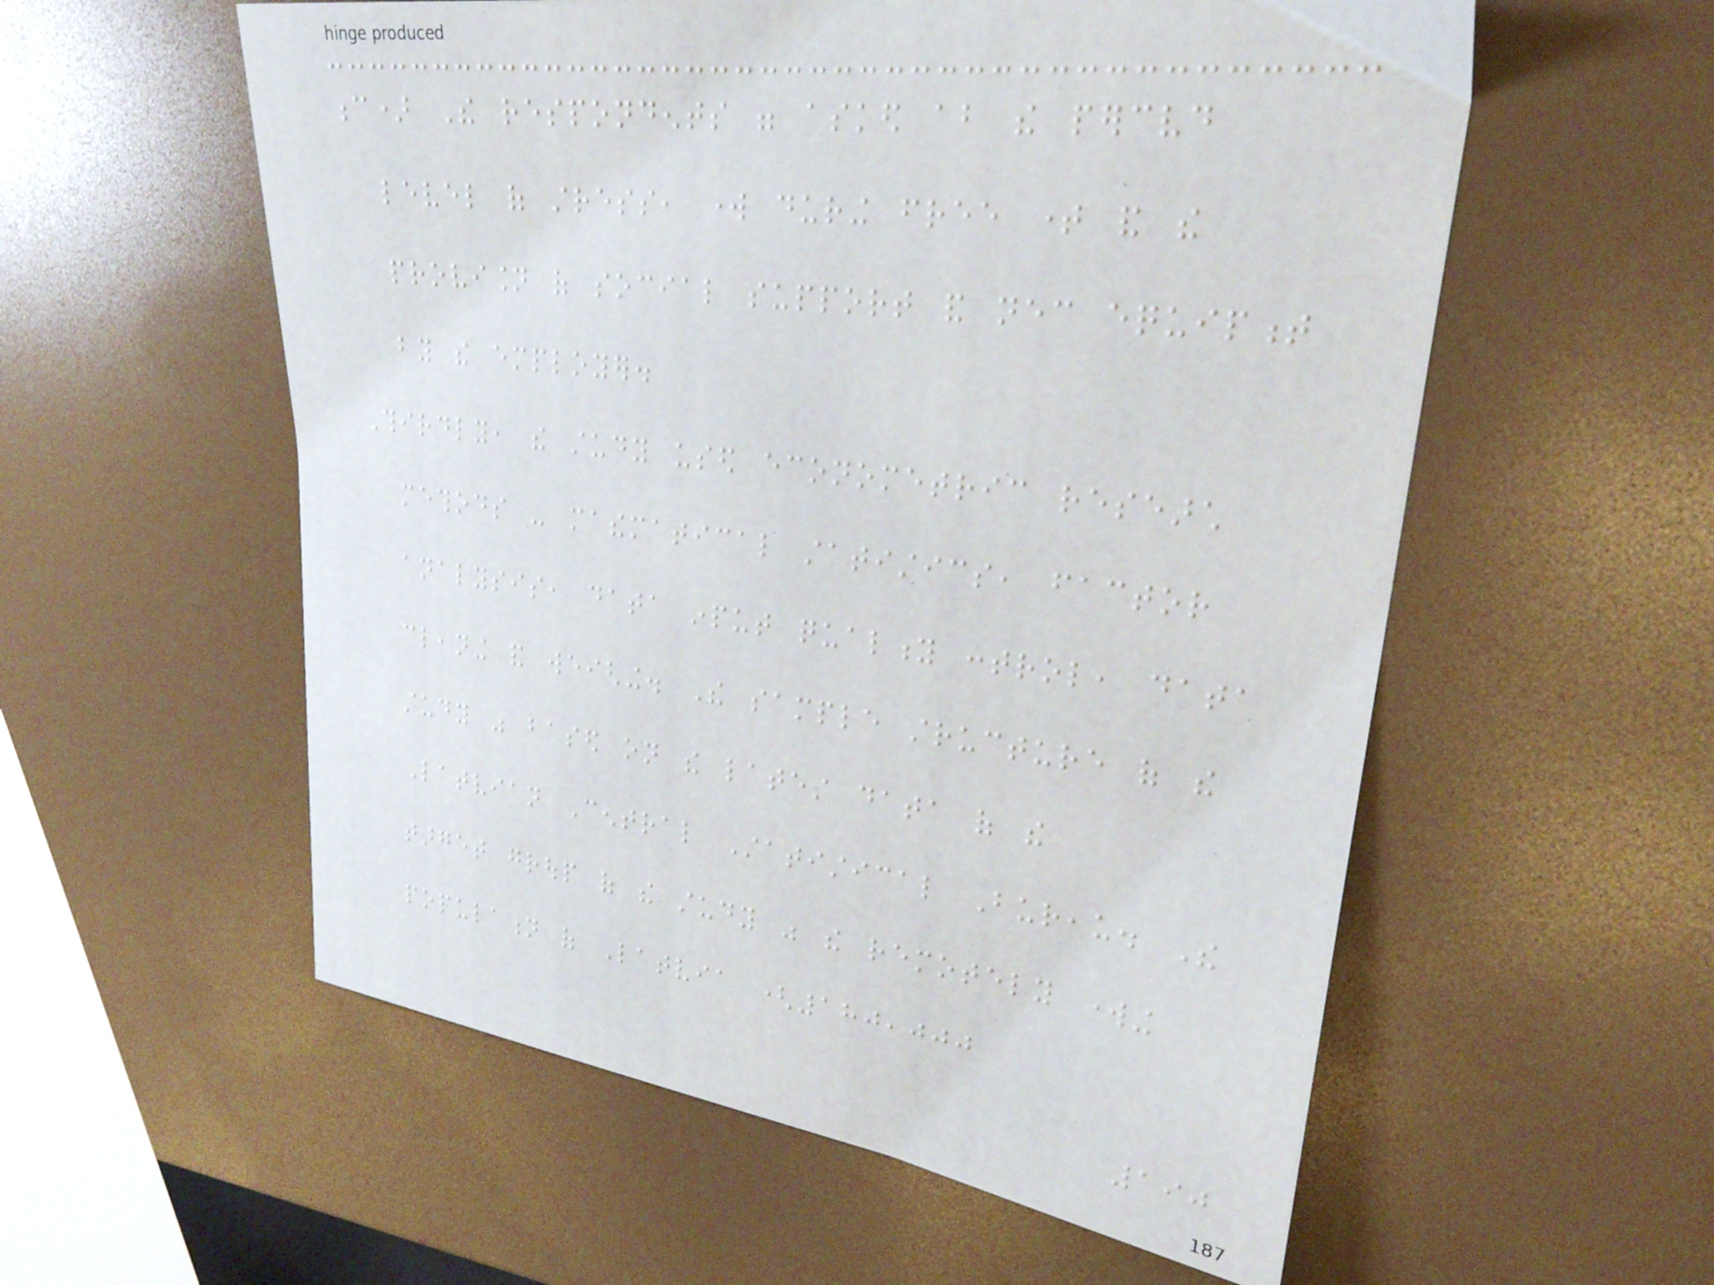c) The respondents were asked about the perceived
level of stress, work during free time and the
provision of social support and necessary equipment
by the employer.
Thirdly, the study used econometric research
methods - mathematical statistics, factor
analysis, data input quality control, data
cleaning and weighing. The sample structure of the
study was based on the latest data of the
Latvian Central Statistical Bureau. The
target group of the study was the remotely working
population of Latvia (180,000
190
